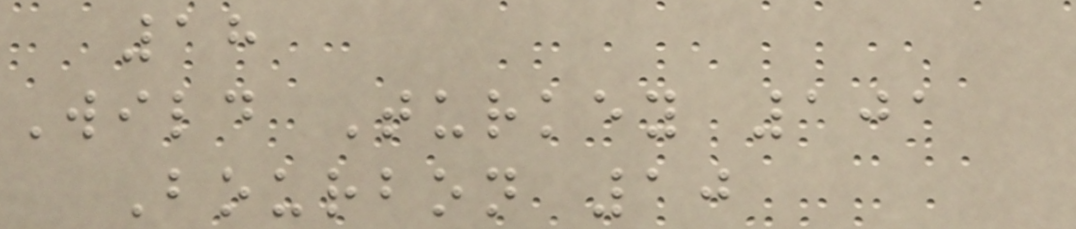18
Wild Turkey 101
Bourbon 10
